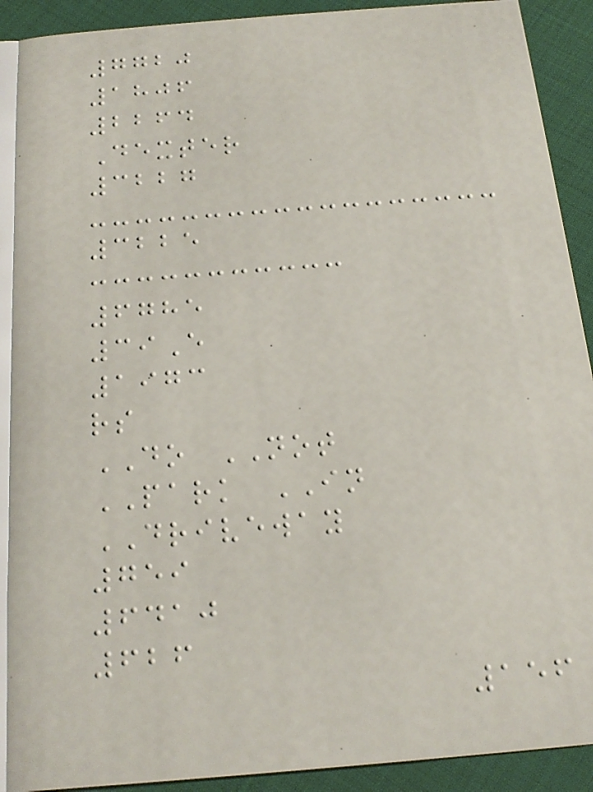7720
1806
2264
Dexter
3227
3225
6785
39E
1973
rs
DO NOT
PARK IN
DRIVEWAY
759
6410
626
156
